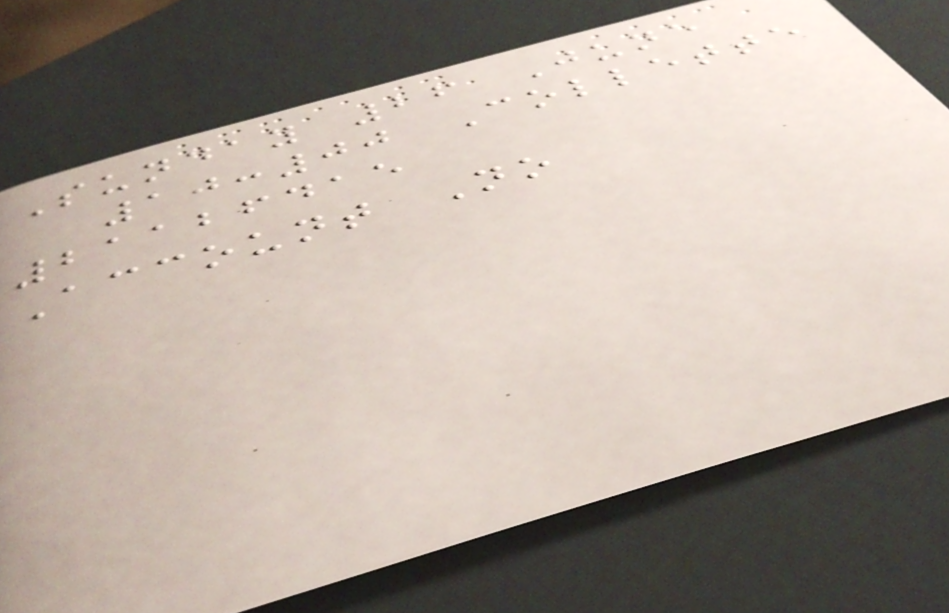Sunday 26 June
10:00 Collette
21126415
Account No
